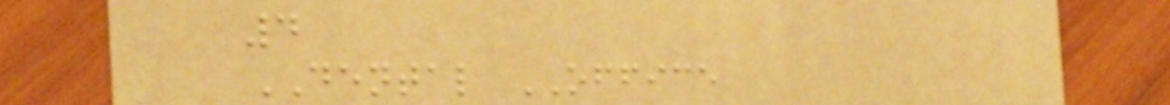4
DENTAL OFFICE
